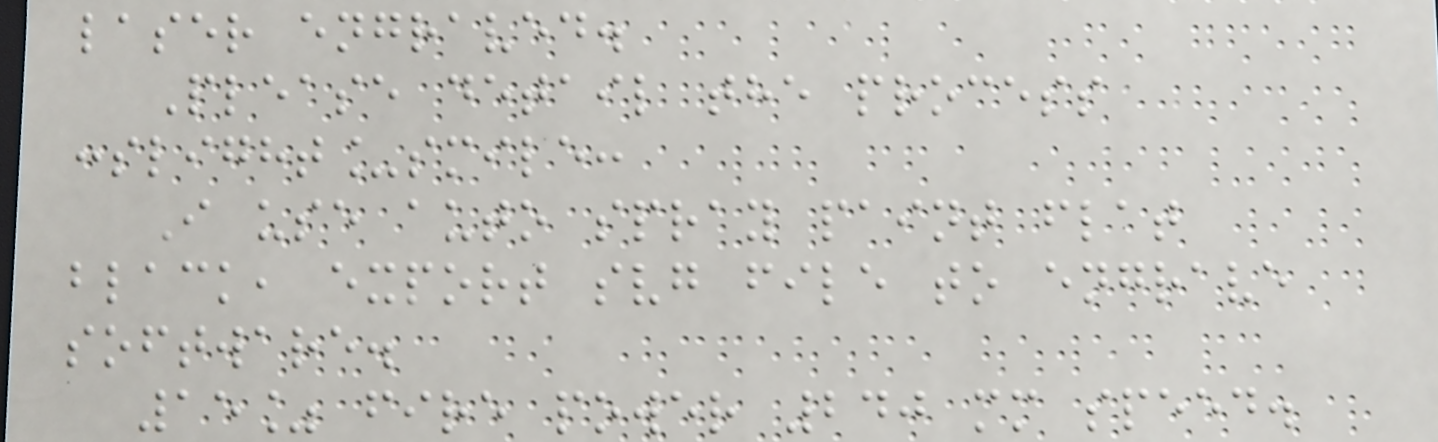laser engraved.
Please detail the process
:slight_smile:
I use auto spray paint flat
black, export svg file to engrave
software.
15% fire power 240 mm speed.
